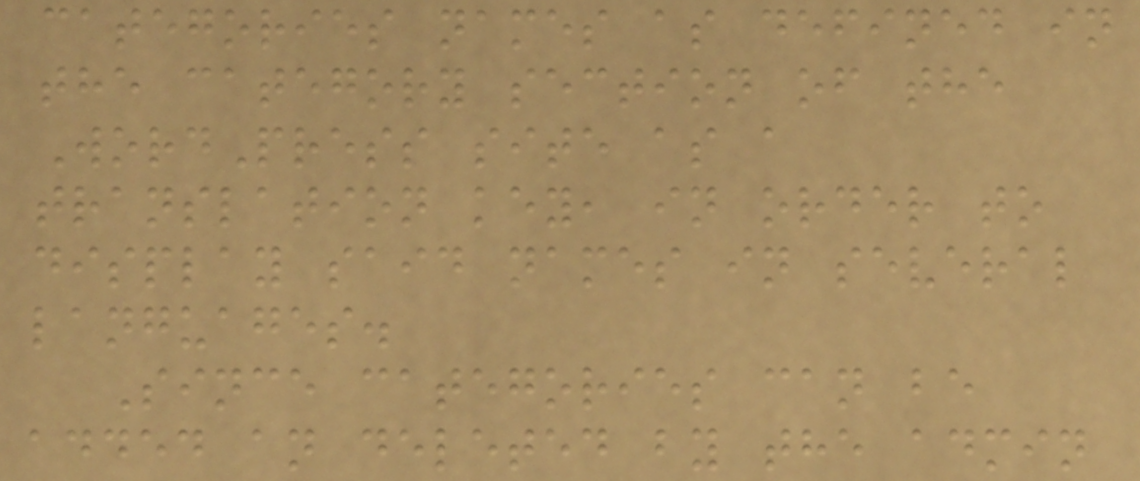categories names as defined in
the category section of the
WordPress site as a
translation key, in order to
display said names in several
languages.
Since categories can be
added an deleted by the admin
